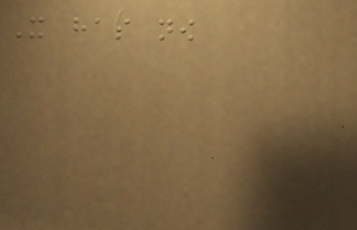It has now
